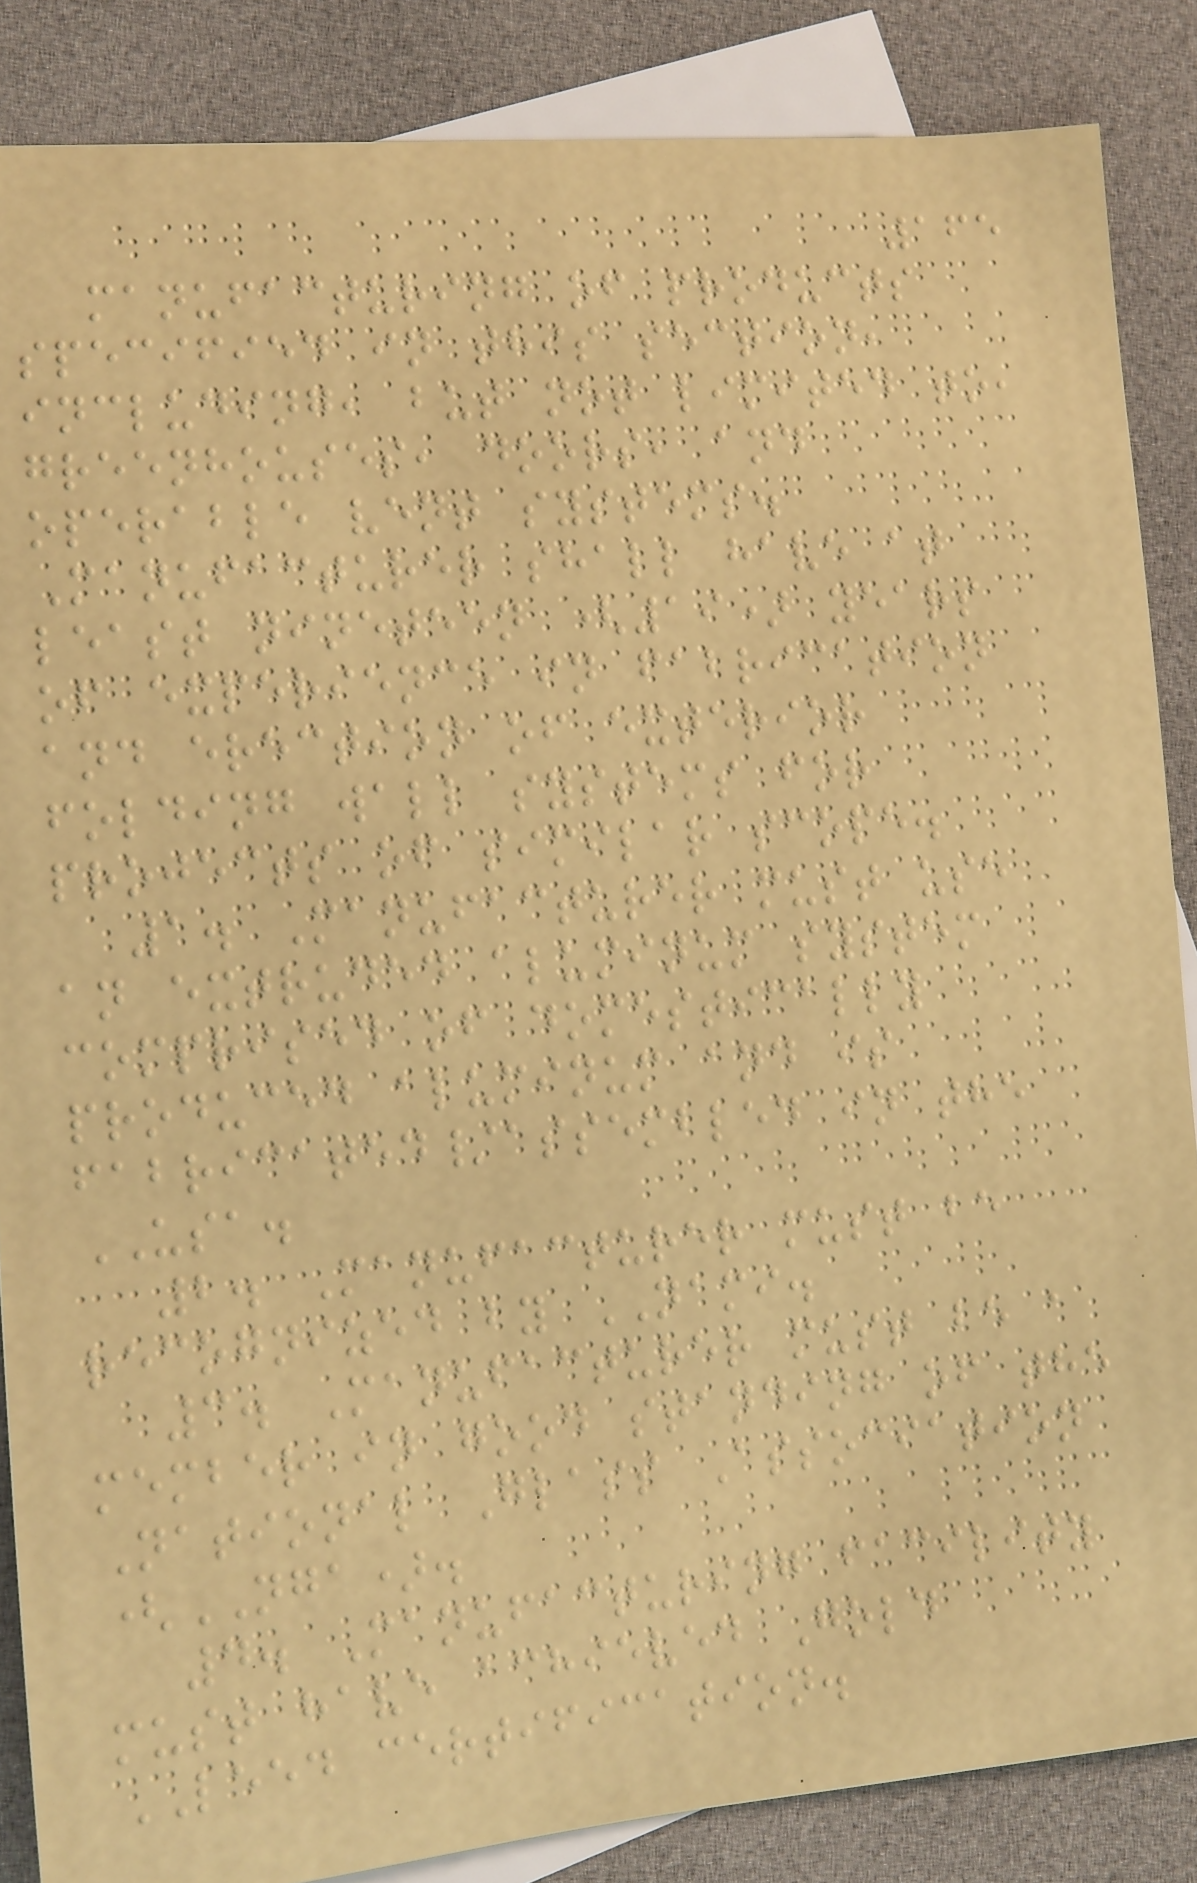165
manufacturing of products
specified in this section,
including, but not limited to,
greenhouses, doors, and
operable vent systems.
Manufacturer shall have at
least nineteen (19) years
of experience in fabrication
and erection of exterior
folding wall systems for
projects of similar scope.
1. Manufacturer must use
an extruded aluminum system
comprised of domestically
produced aluminum and is
fabricated/assembled in the
USA.
2. Manufacturer must be
recognized by NAMI.
3. Manufacturer must be a
member in good standing of the
National Glass Association
(NGA).
4. Manufacturing facility
must have achieved Gold
LEED certification.
